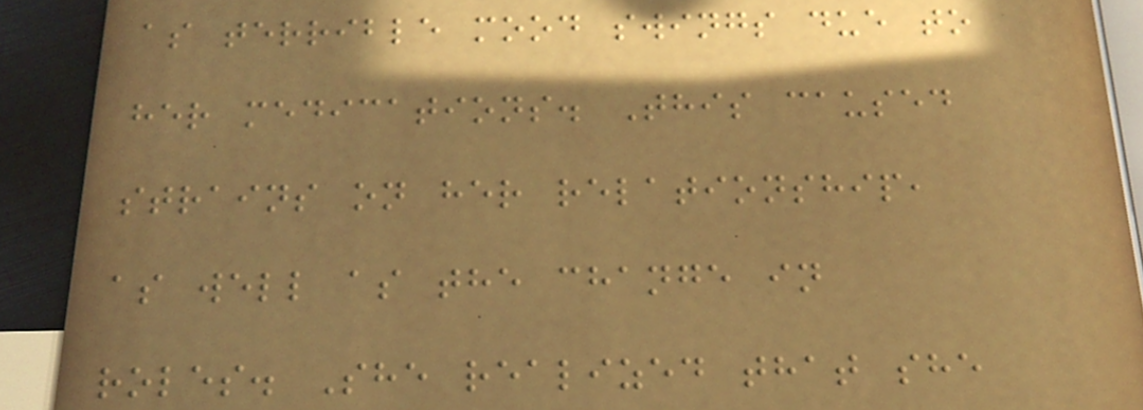as terrible mood swings due to
her medications. This caused
strains on her relationship,
as well as the change in
roles. She realized that she
